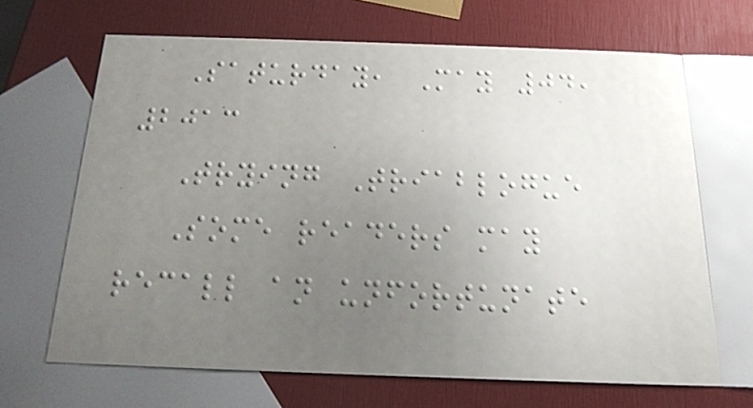Saturday, May 04,
2013
Trying Triablogue
Some readers may
recall an unfortunate
